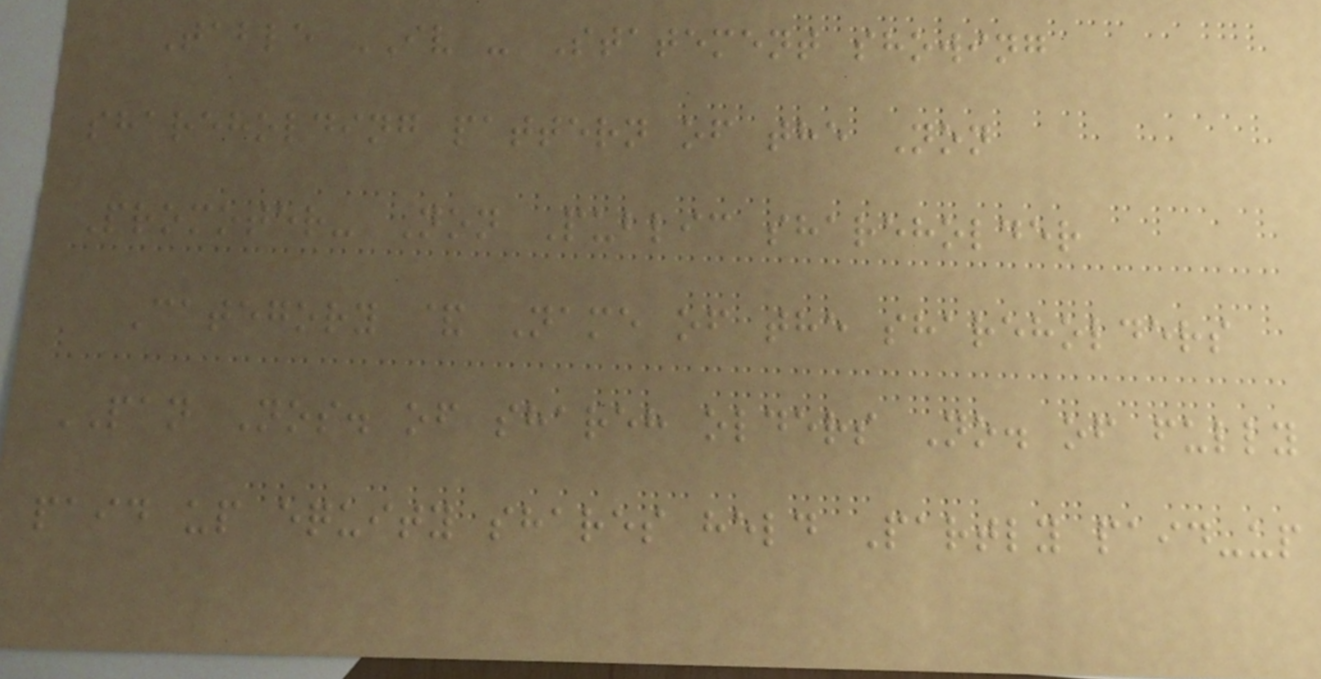Table IV - Statement showing
shareholding pattern of the Non
Promoter- Non Public shareholder
Category & Name of the shareholders
PAN Nos. of shareh olders No. of fully
paid up equity shares held Partly paid-up
